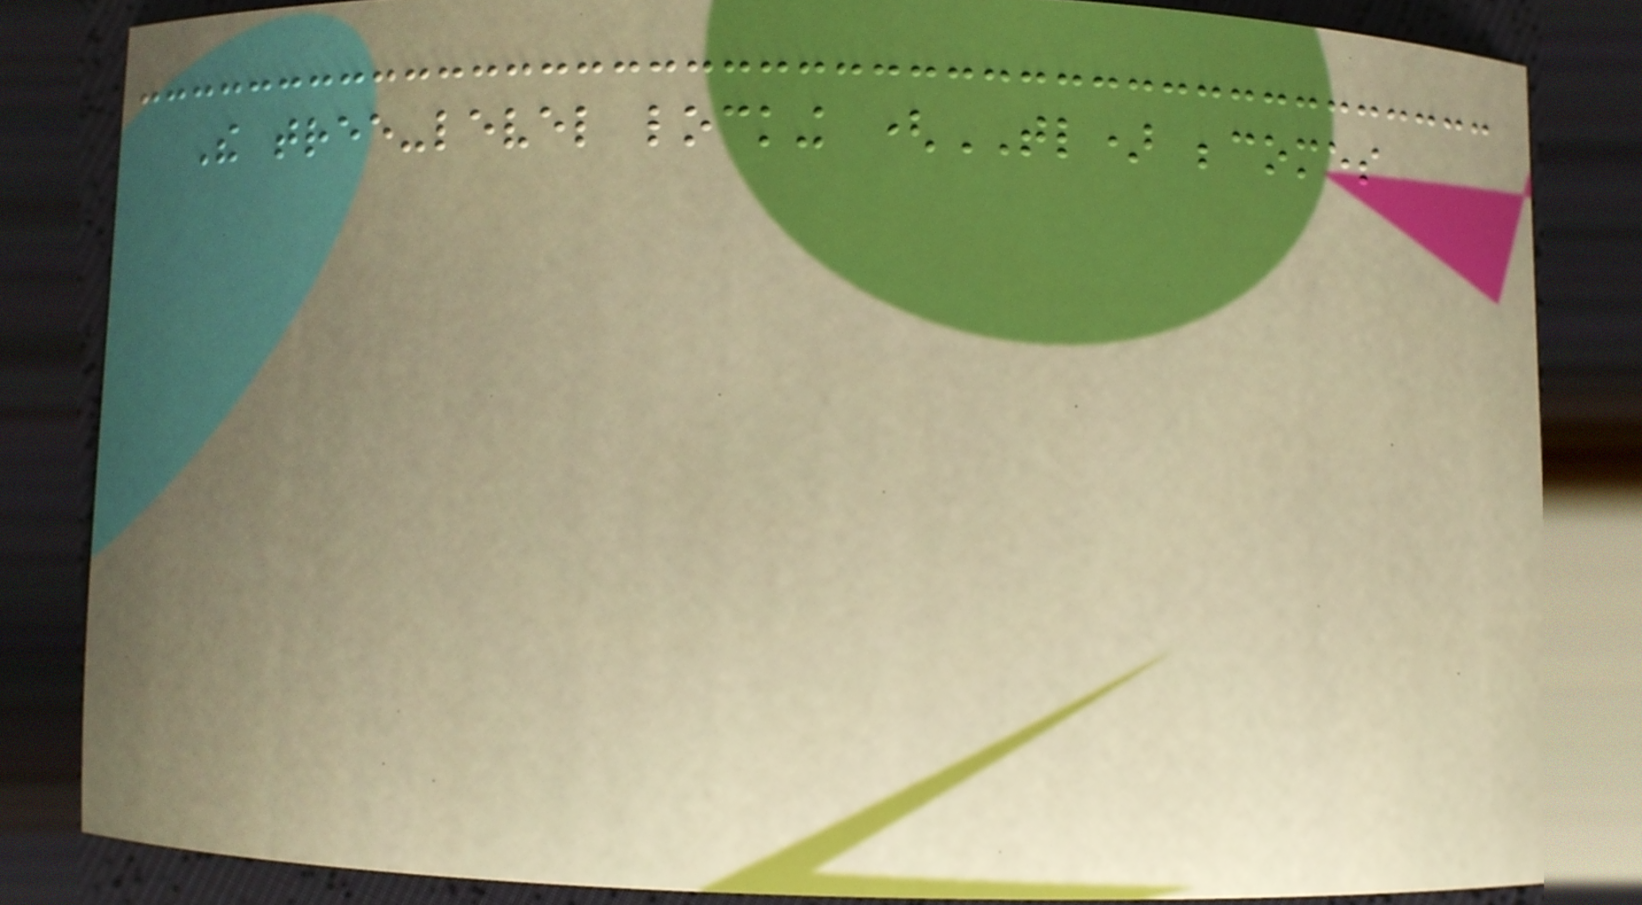The tree-level locking (TL) becomes
